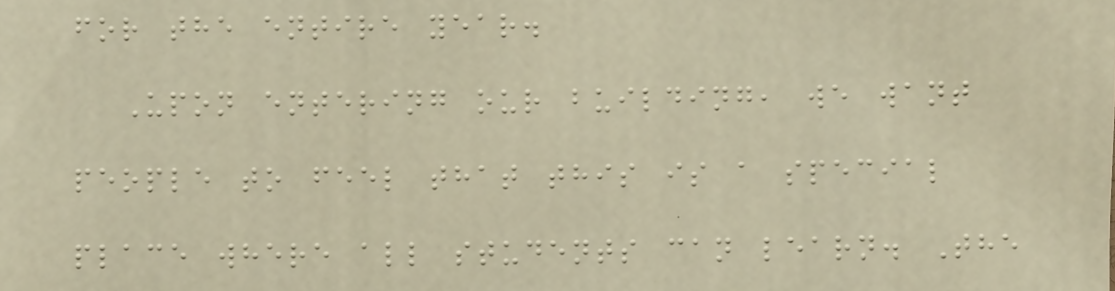for the entire year.
Upon entering our building, we want
people to feel that this is a special
place where all students can learn. The
